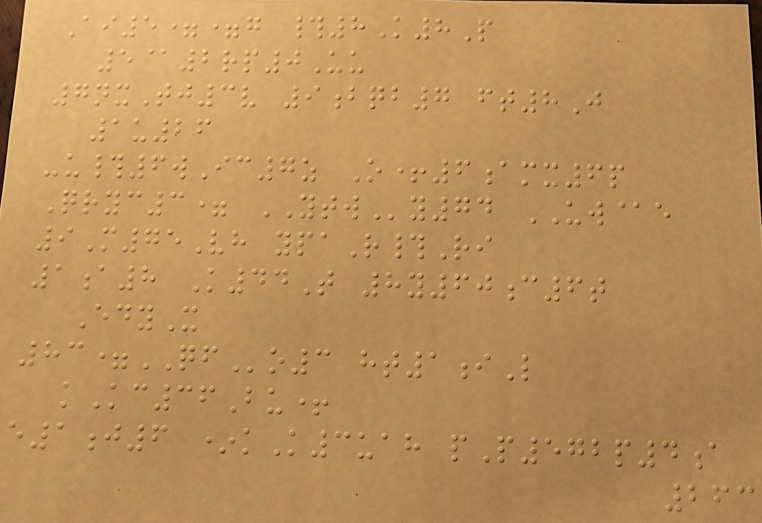Ai5==g #8K8P
5@2rp0Uu
7nxTj3v 9bqb7 ft8J
1u26
-u#6wIc7z O+6amx6p
Qryc3= YTWy74 UW@e
9M75Vh ypaR#Ri
1a8 K44T 8y60c6t
EdyX
83=QFo3 ht1iL
kKc36Bu+
e1j6 *kK3uah pP572p4a
263
